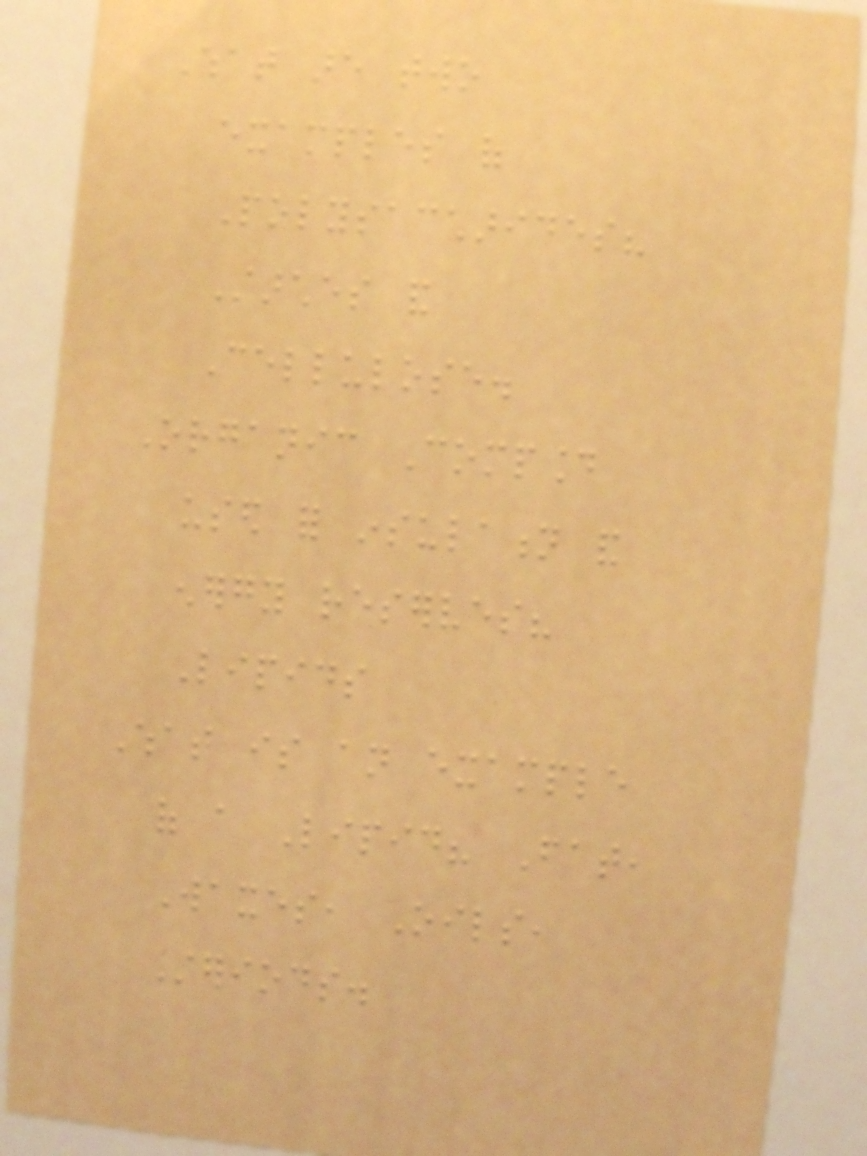What are two
examples of
Polysaccharides?
Starches and
Cellulose.
Organic Compound
used for insulation and
energy reserves?
Lipids
What is an example
of a Lipid? Fat,
Waxes, Oils,
Steriods.
